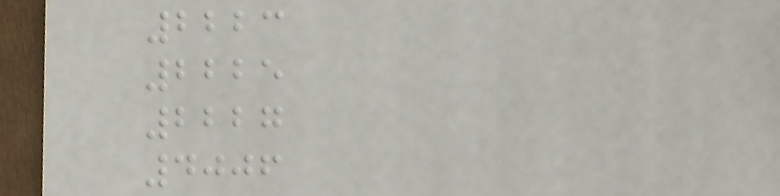2223
2225
2227
4006
